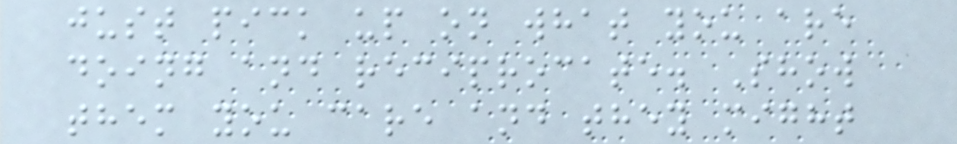just pick up on what you are
doing and reciprocate. Show
them you care and they might
